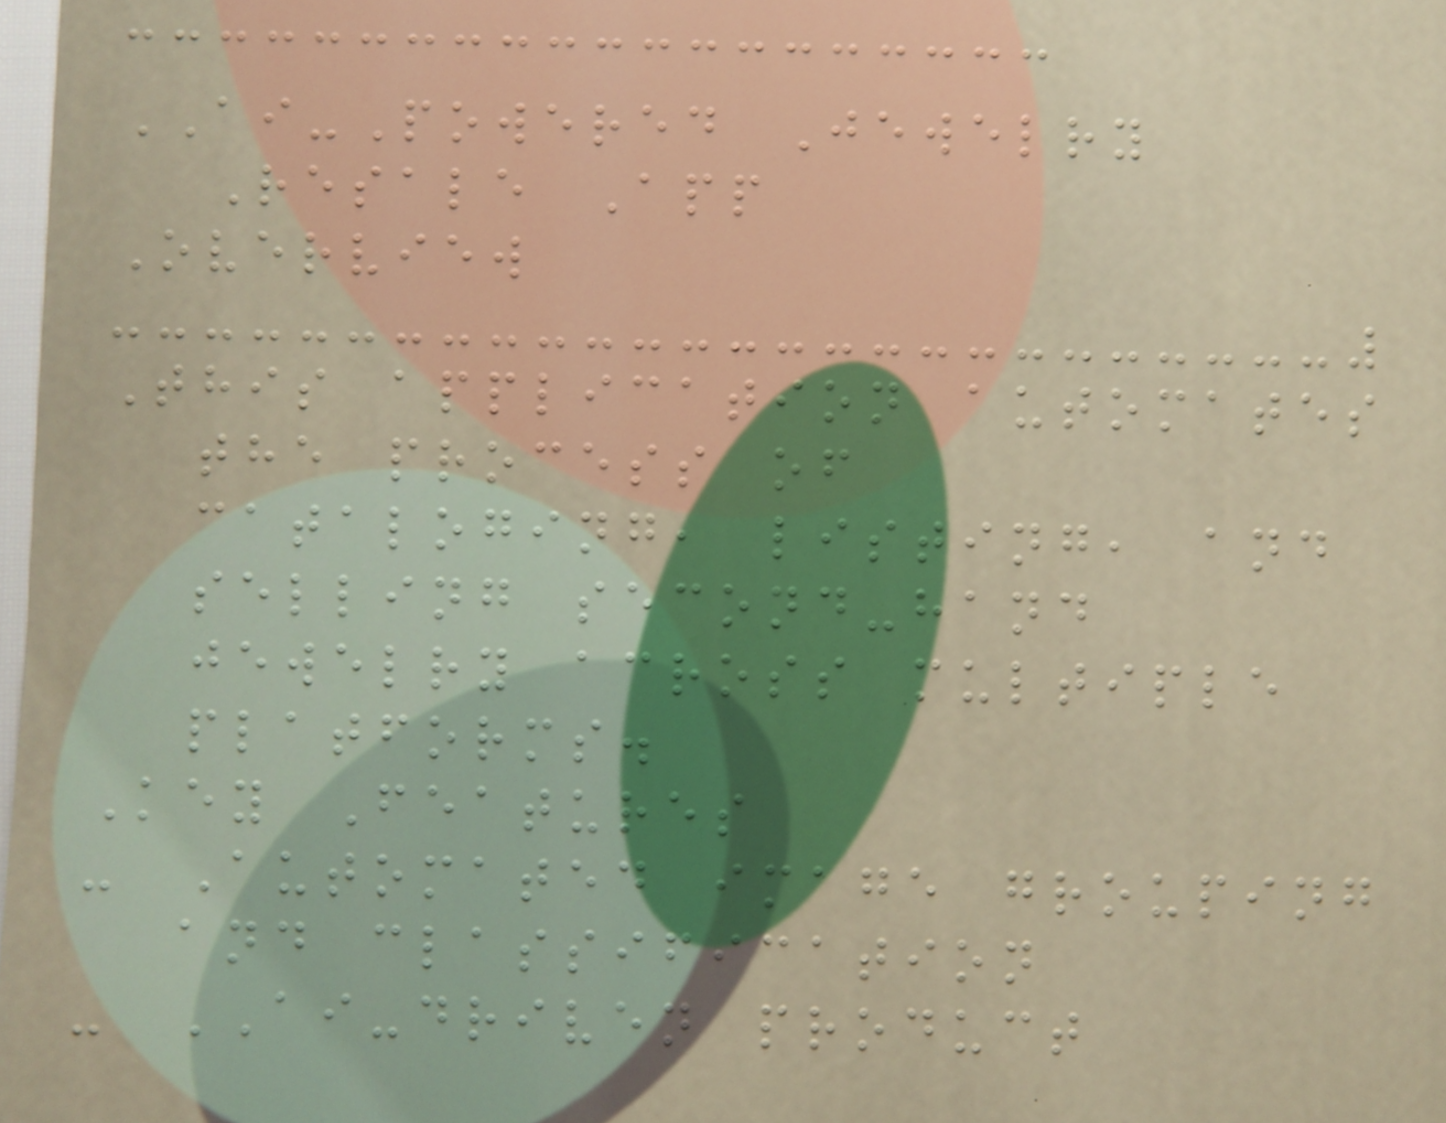AI-Powered Jewelry
Resale App
Overview
This application automates
the process of
cataloging, listing, and
selling second-hand
jewelry across multiple
platforms.
Key Features
- Automated image grouping
and classification
- AI-driven product
